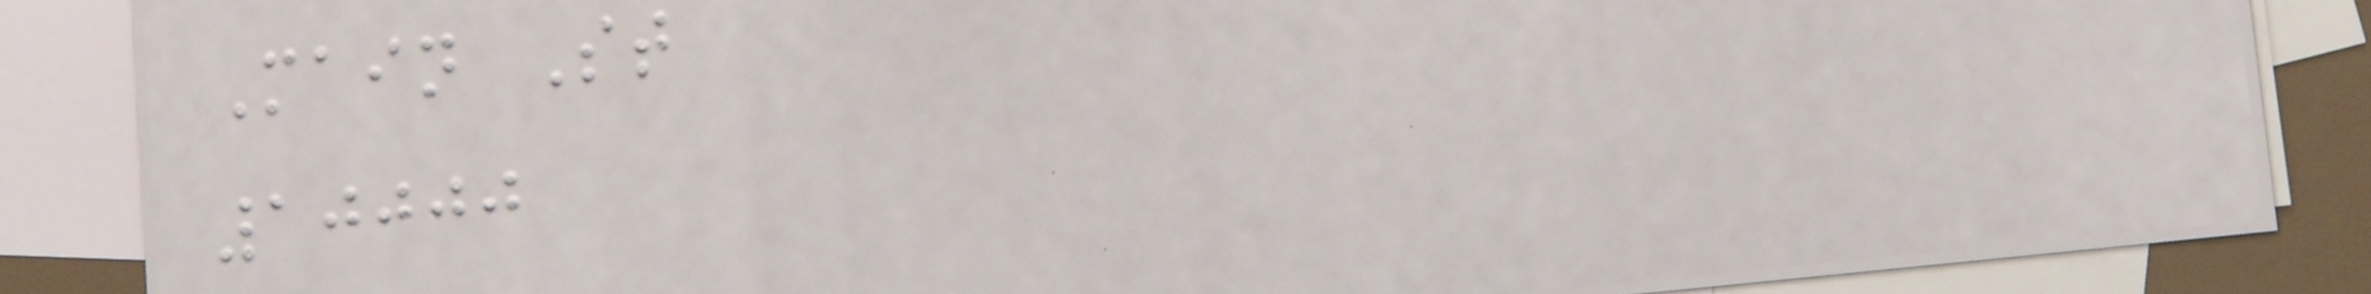Main St
10000
